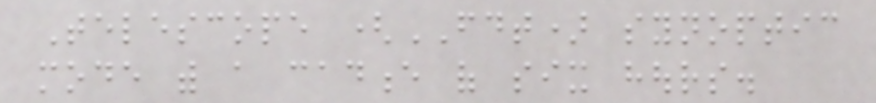Telescope (FDT) synoptic
mode with a cadence of six hours.
